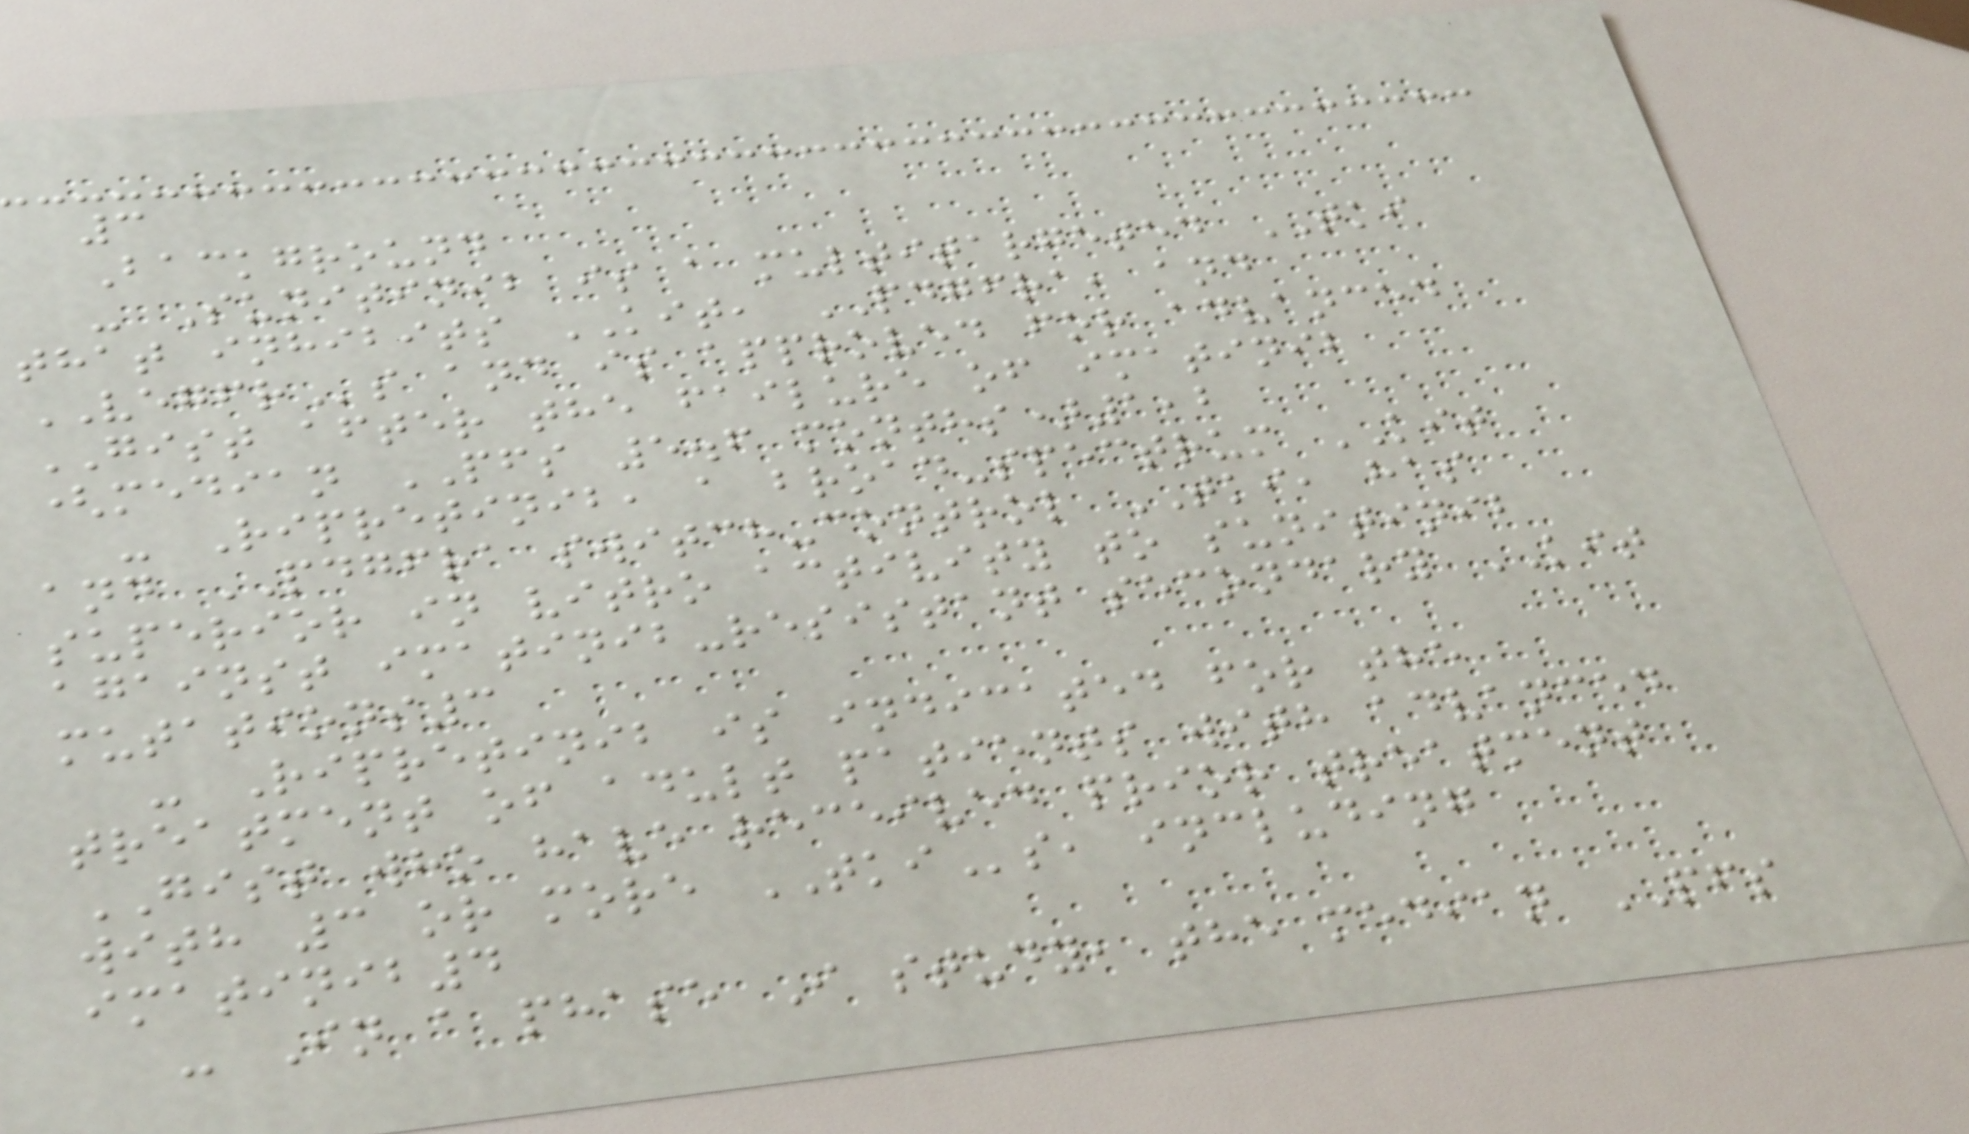3
Background
- Sunitinib is a multitargeted TKI
that inhibits KIT, PDGFRA, and
VEGFRs and is approved for advanced
GIST after the failure of imatinib
(median PFS 5.6 months)1,2
- Ripretinib, a broad-spectrum KIT
and PDGFRA switch-control TKI, has
superior in vitro activity to sunitinib
against imatinib-resistant secondary KIT
mutations3
- Ripretinib is indicated for the
treatment of adult patients with advanced
GIST who have received prior treatment
with 3 or more TKIs, including
imatinib4
- In a phase I study, the median PFS
